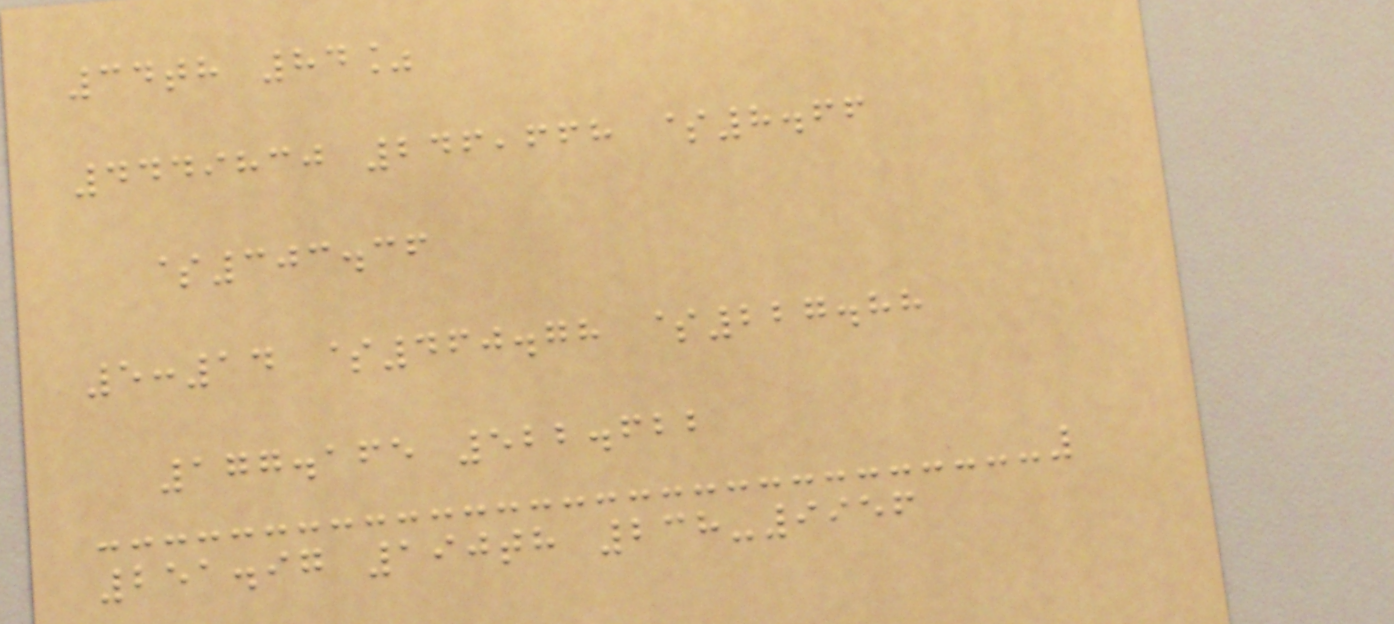34th 84%
4449830 246,668 $8.66
$303.36
5:14 $460.78 $227.88
177.165 522.622
251.97 190th 238-9956
